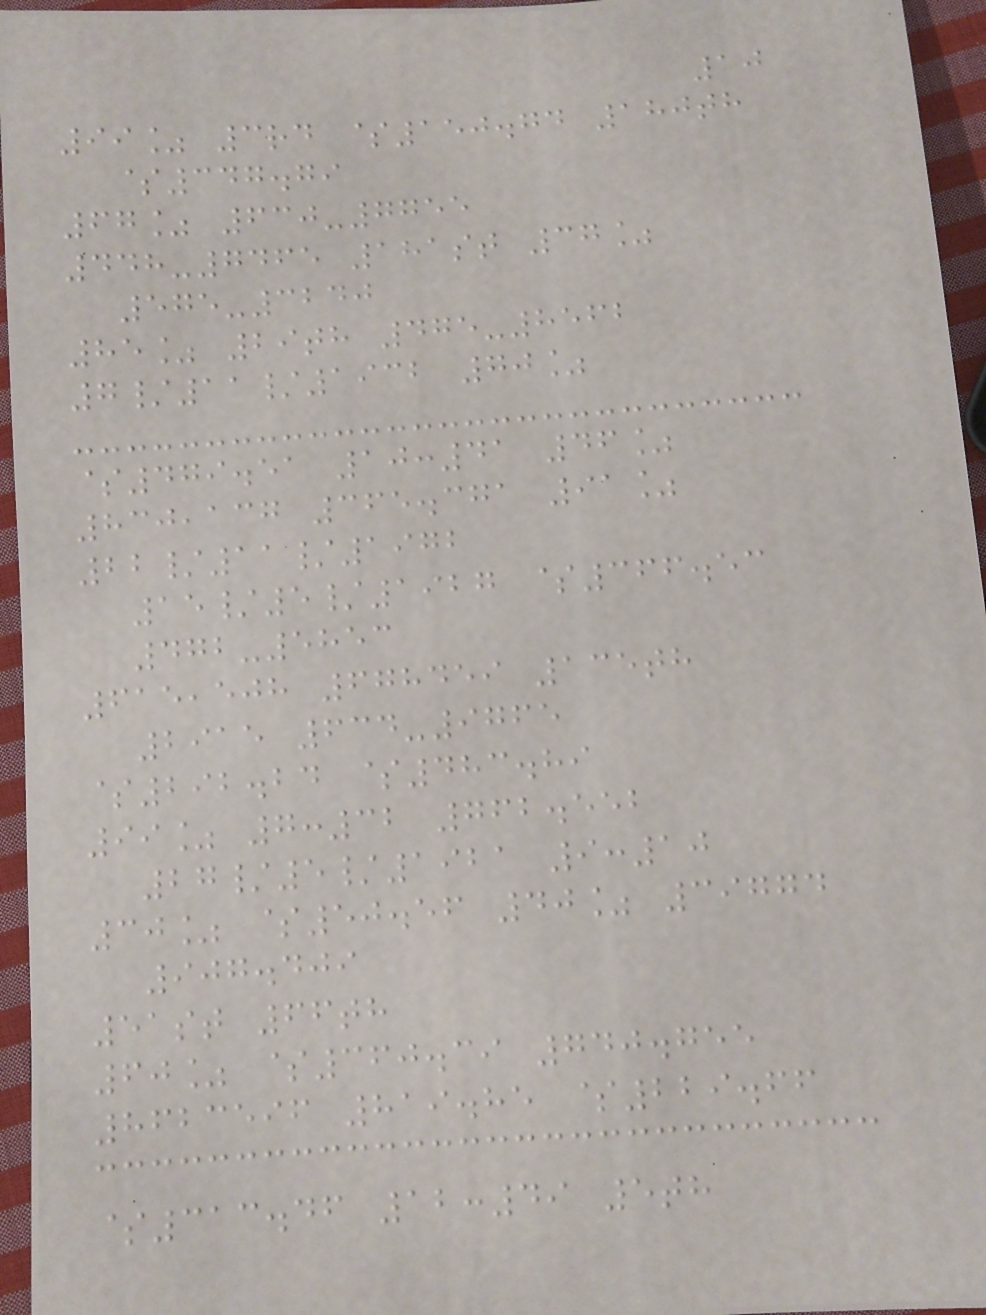10
99% 3rd $150.74 180th
$347.79
67% 630-7755
448-7465 181st 37%
575-3240
85% 29th 475-8562
7/11/1932 70%
$479.51 10:41 46%
830,137 365.371 91%
22/11/1972
15/5/1927 $366.53
472-5853
615,508 678459 135th
2915 634-9765
$292.24 $483.89
99% 7:32 762.552
27/5/1921 9:10
30% $50.56 40% 39774
907.409
51st 66th
60% $360.39 740.755
8623596 819.85 $229.66
$313.46 12:49 5th
